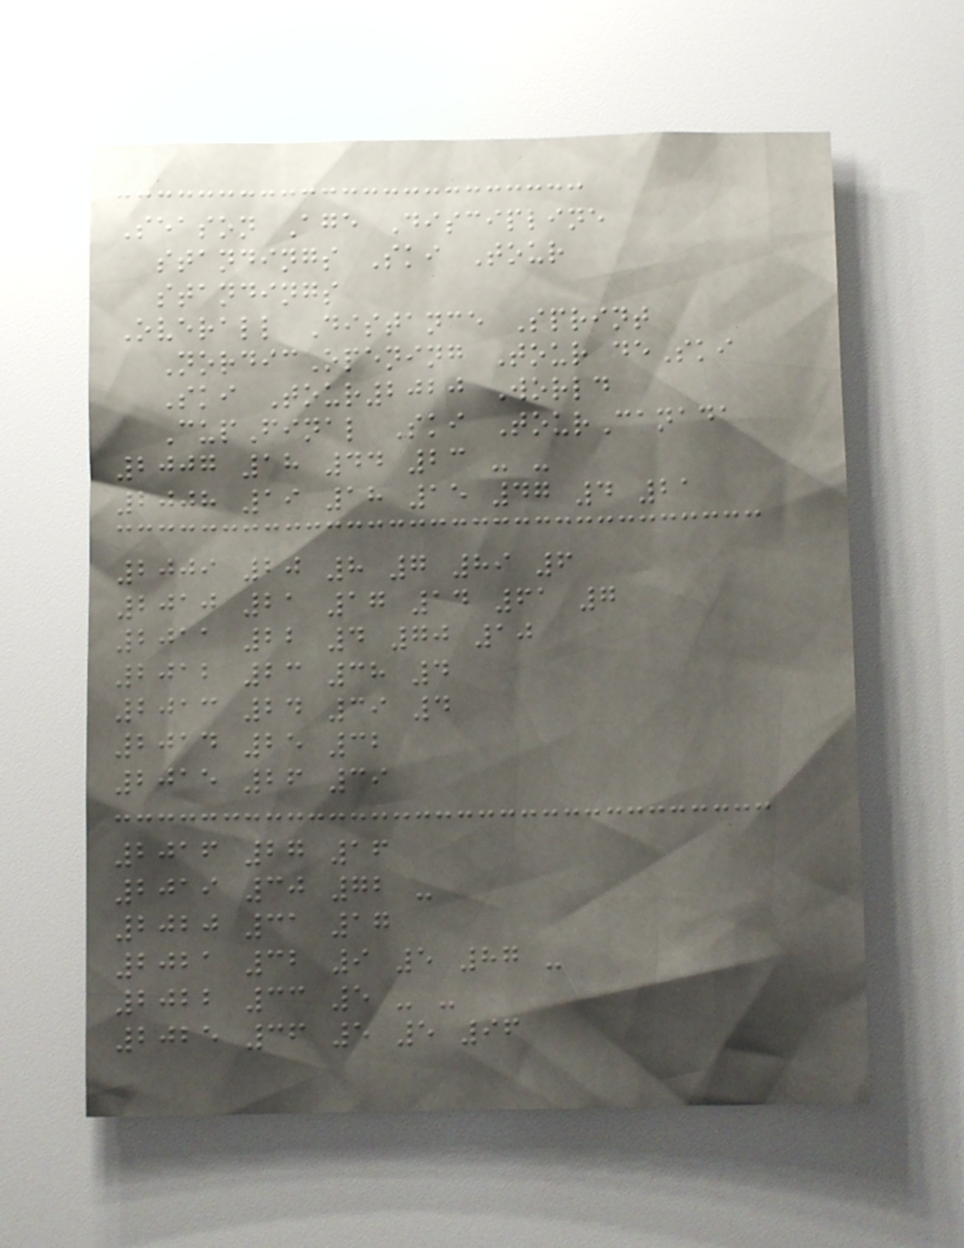Season Age Discipline
standings Ski Tour
standings
Overall Distance Sprint
NordicOpening Tour deSki
Ski Tour2020 World
CupFinal Ski TourCanada
2007 18 44 23 - -
2008 19 18 15 47 4 21
2009 20 8 7 89 6
2010 21 17 14 61 7
2011 22 4 70 10
2012 23 38 4
2013 24 39 4
2014 25 32
2015 26 39
2016 27 16
2019 30 72 -
2020 31 17
2021 32 9 5 87 -
2022 33 5 - -
2025 36 5 5 96
